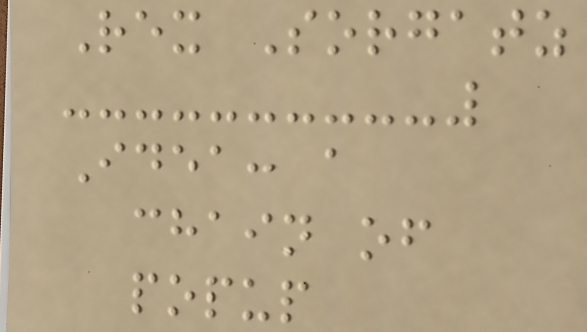Rex Sorgatz
Idea: a
chain of
popup
